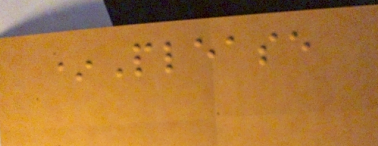*Please
